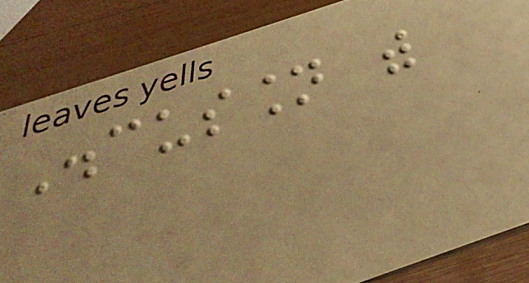Discussion with
